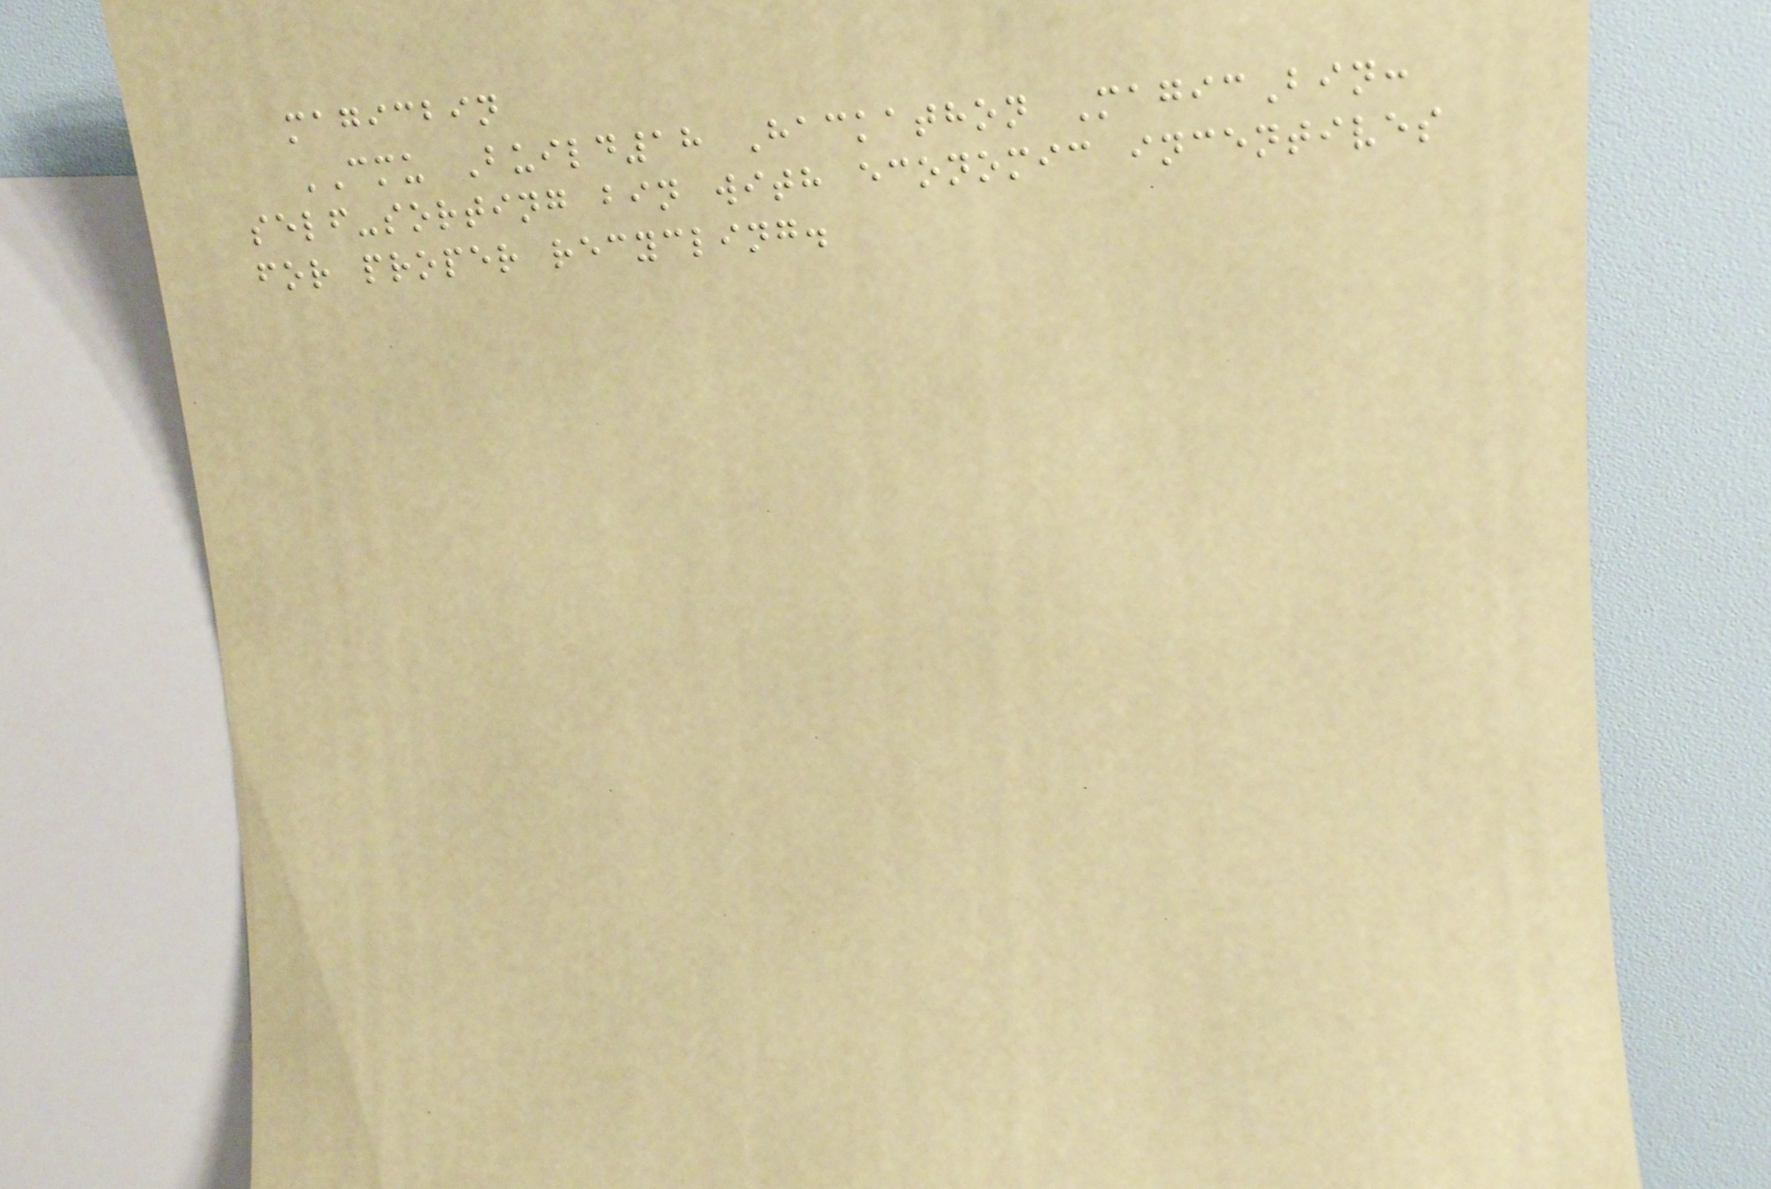magicbin
CMU Build18 Hackathon MagicBin:
self-sorting bin with economic incentives
for proper recycling.
